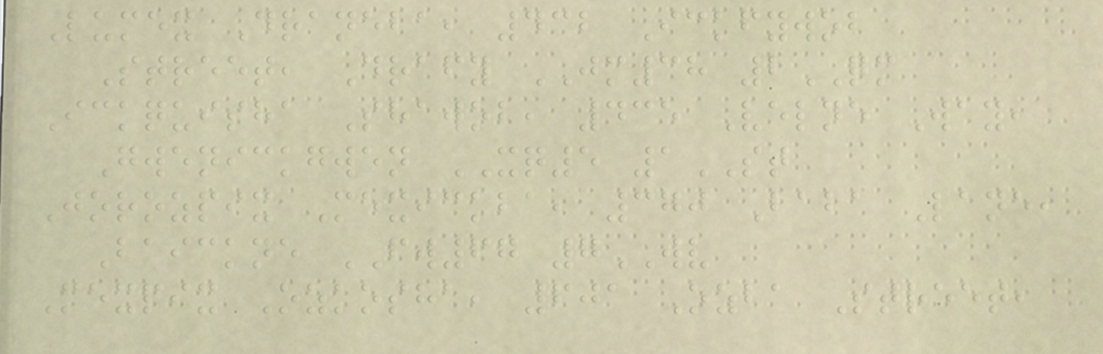Lumex Draneba, 432 Ickfywob
Street, Drafy JM38 2QM
Ickquisha Shawob, 435 Velne Way,
Gwenickgwen XQ5 1ST
Jorozpix Mexickba, 370 Baba Lane,
Baickne FW67 7WV
Mexpix Ozkosha, 601 Ozba Street,
